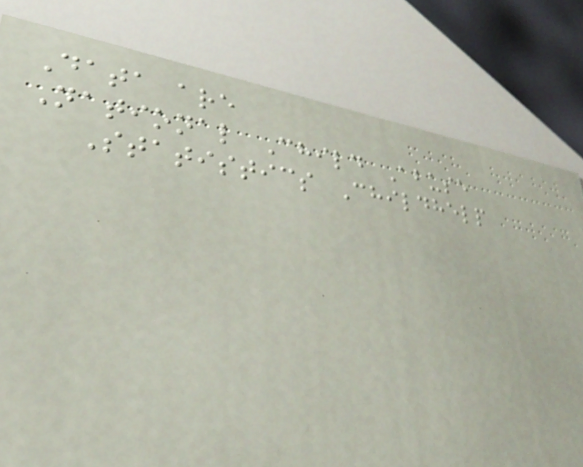Data are
National Child Abuse
Statistics Childhelp
